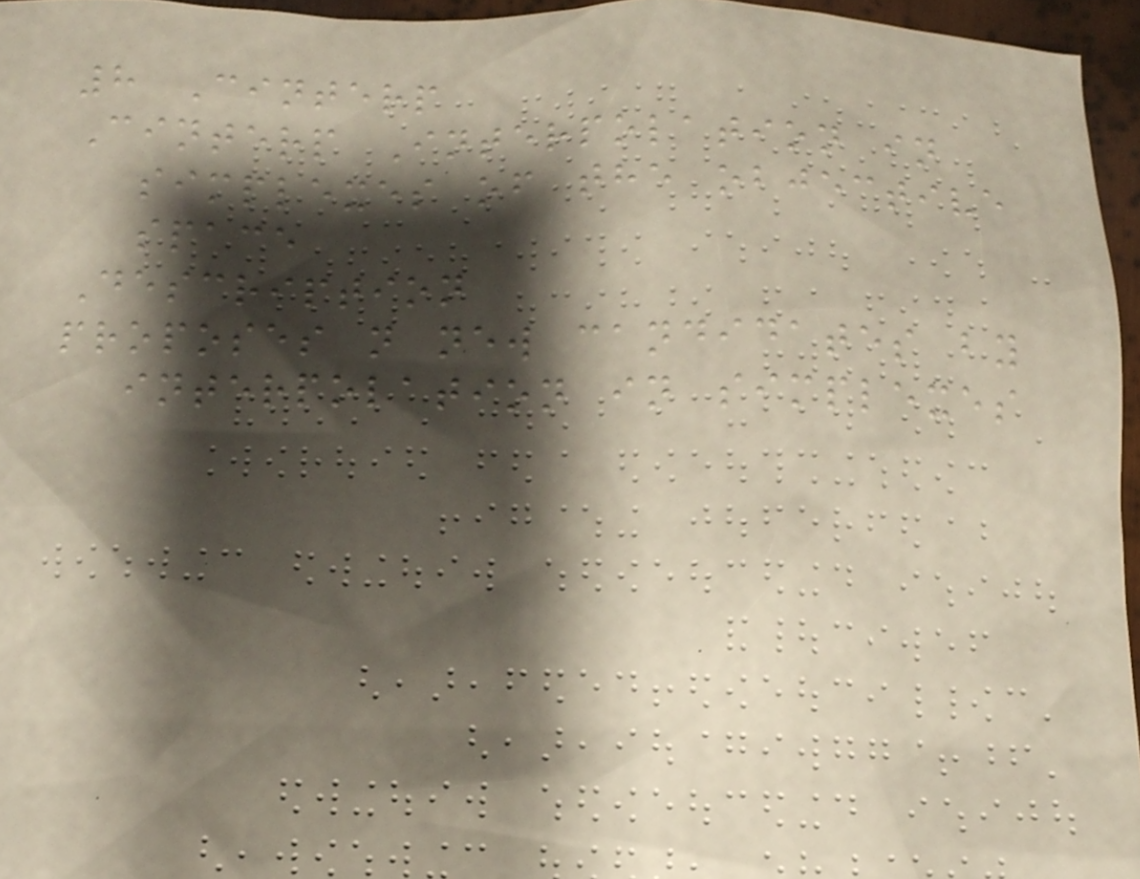8 Cinterp
Cinterp Interpolation in
simplexes of the objective
space
Description
proposes n new candidates by
interpolation in simplexes
